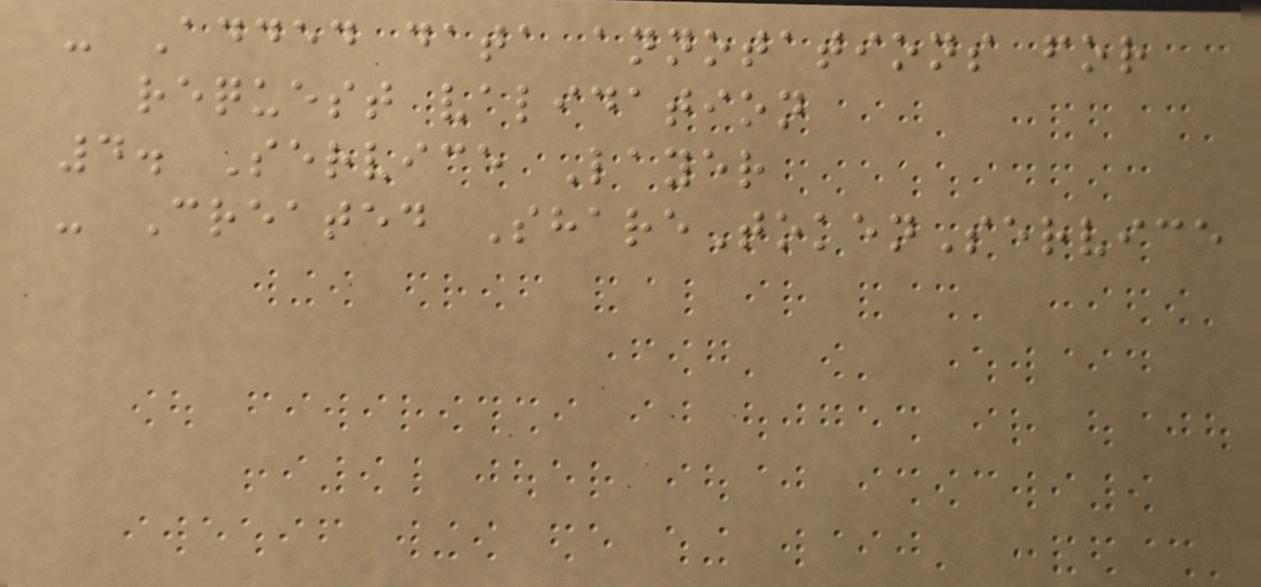- Added data annotations for
request validation
4. Service Layer
- Created ShareTokenService
